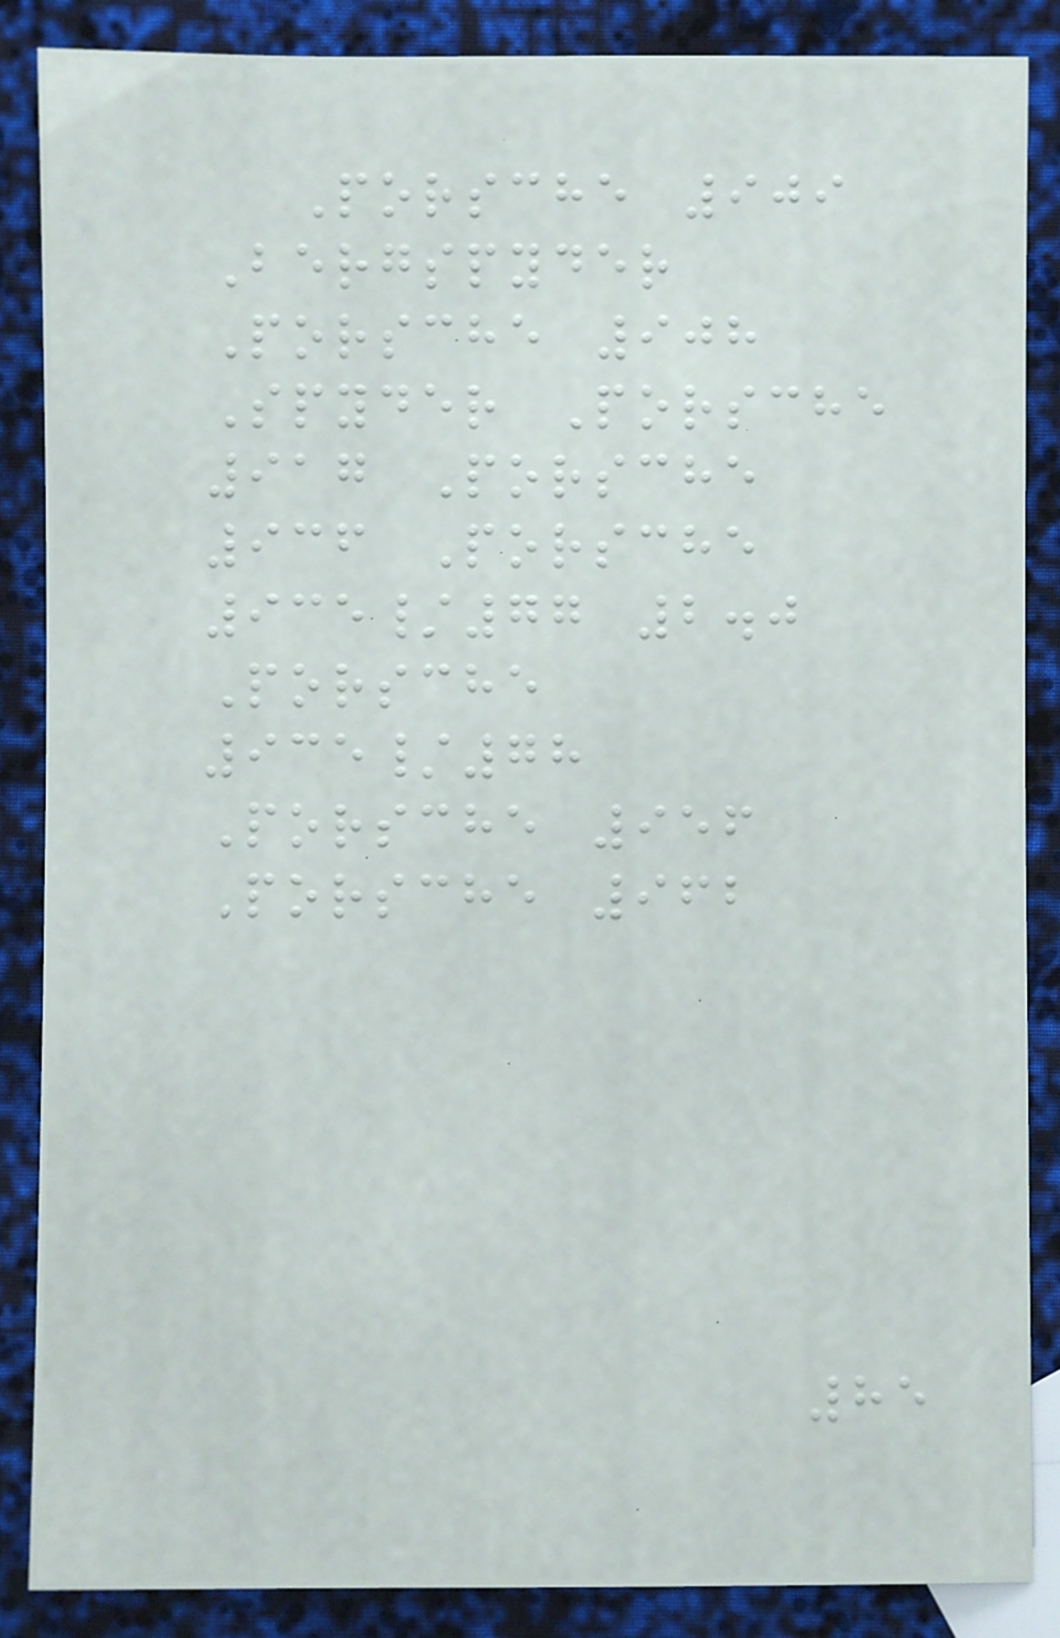Porsche 909
Bergspyder
Porsche 908
Spyder Porsche
917 Porsche
936 Porsche
935/77 2.0
Porsche
935/78
Porsche 956
Porsche 962
85
